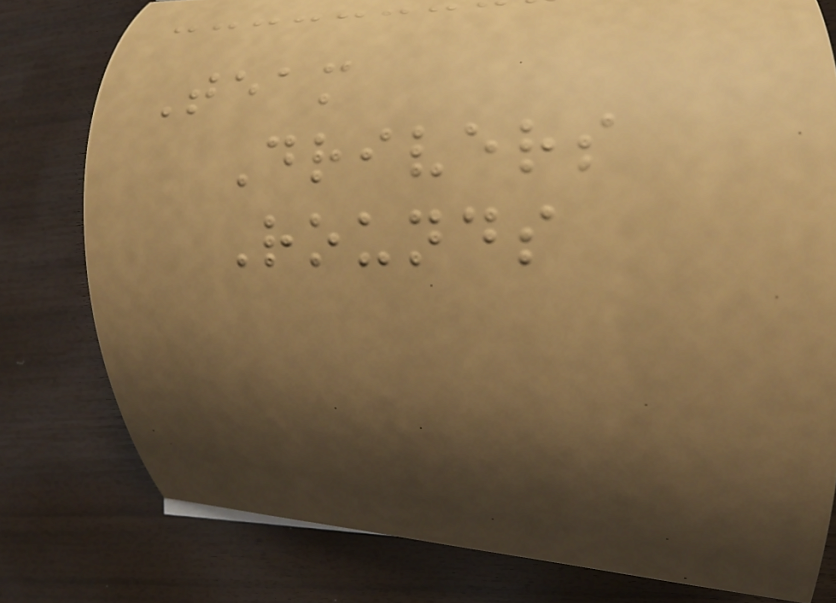Team
Drivers
Rounds
